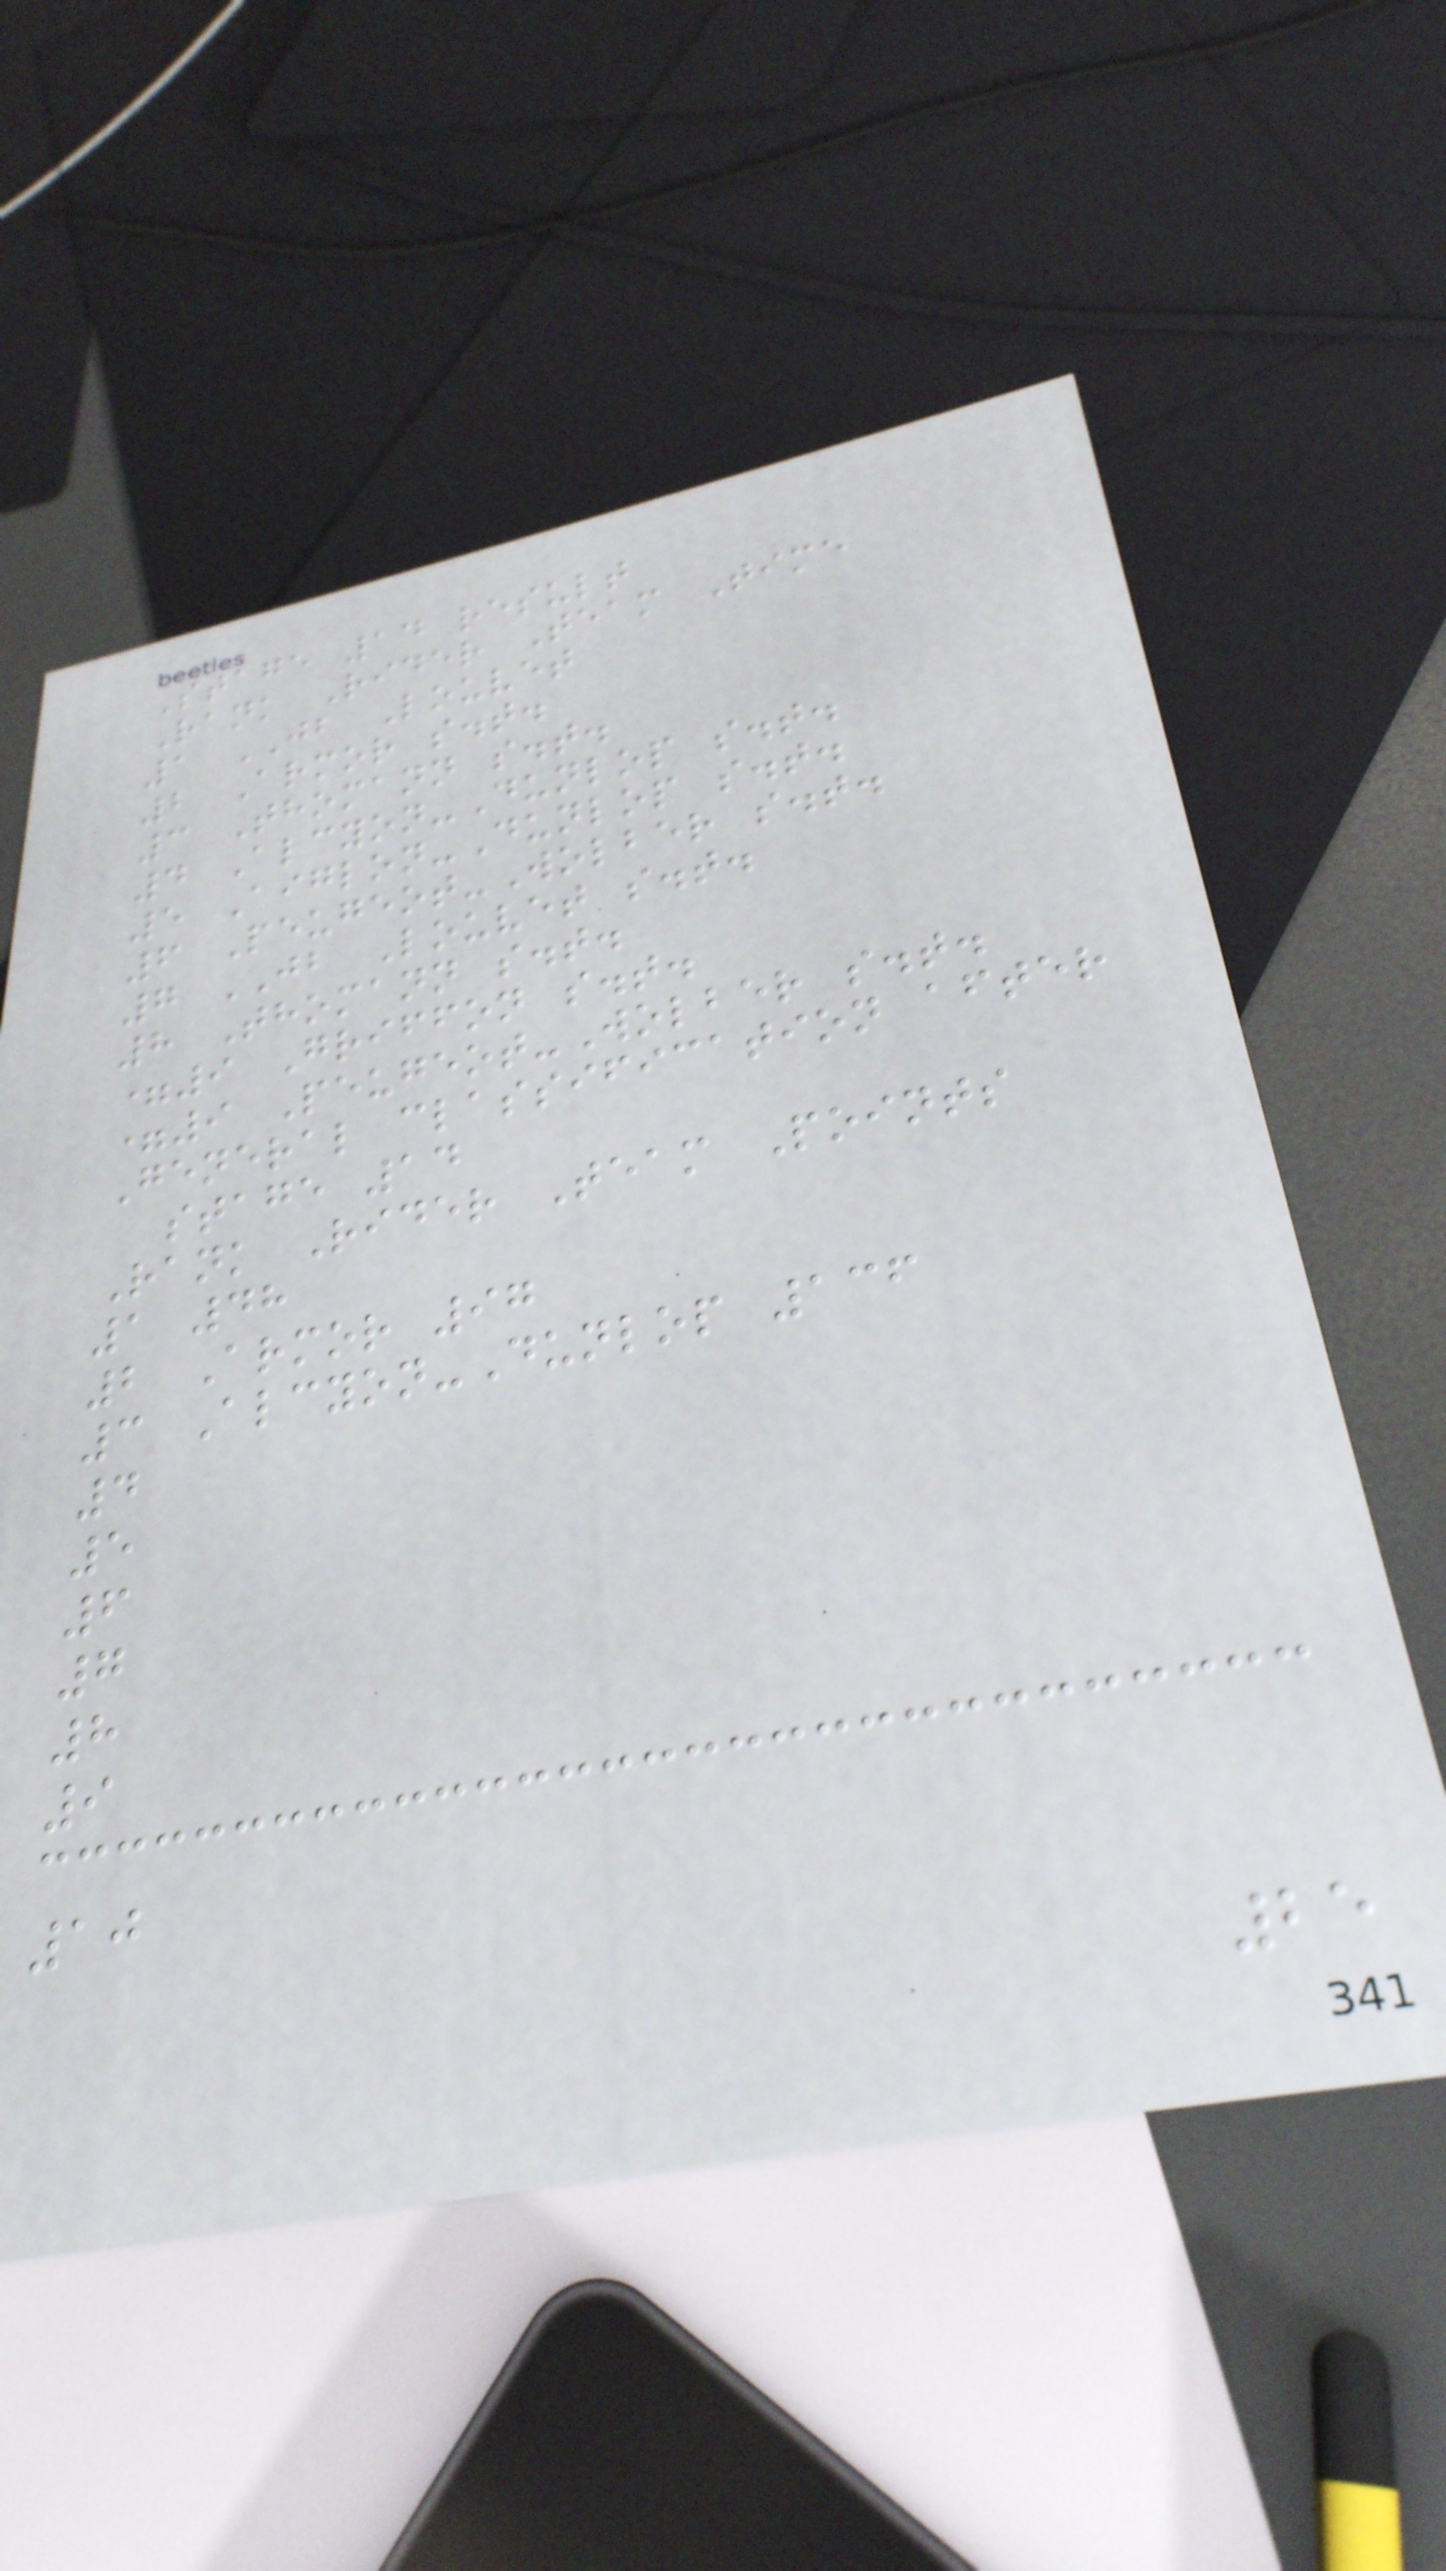Stage 14 result
Rank Rider Team Time
1 JB Louvet
2 Armor s.t.
3 Thomann s.t.
4 Alcyon-Dunlop s.t.
5 Aiglon-Dunlop s.t.
6 Peugeot-Wolber s.t.
7 JB Louvet s.t.
8 Thomann s.t.
=9 Griffon s.t.
=9 Peugeot-Wolber s.t.
General classification after
stage 14
Rank Rider Team Points
1 48
2 Armor 97
3 Alcyon-Dunlop 136
4
5
6
7
8
9
10
25
